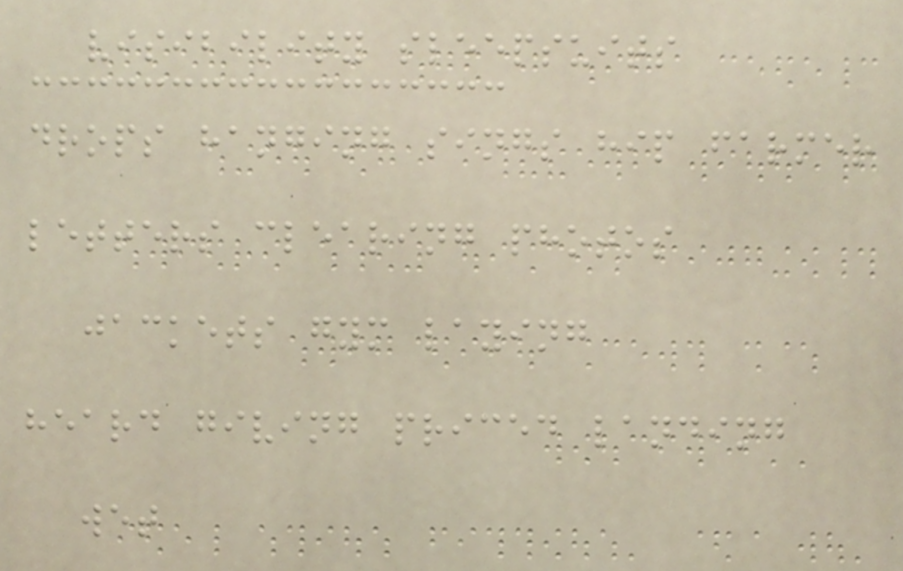visibility sleepsuits
drops hanging sings hip farmer
letters clearing photos
jackets gym laying
heard giving priced landing
wet
